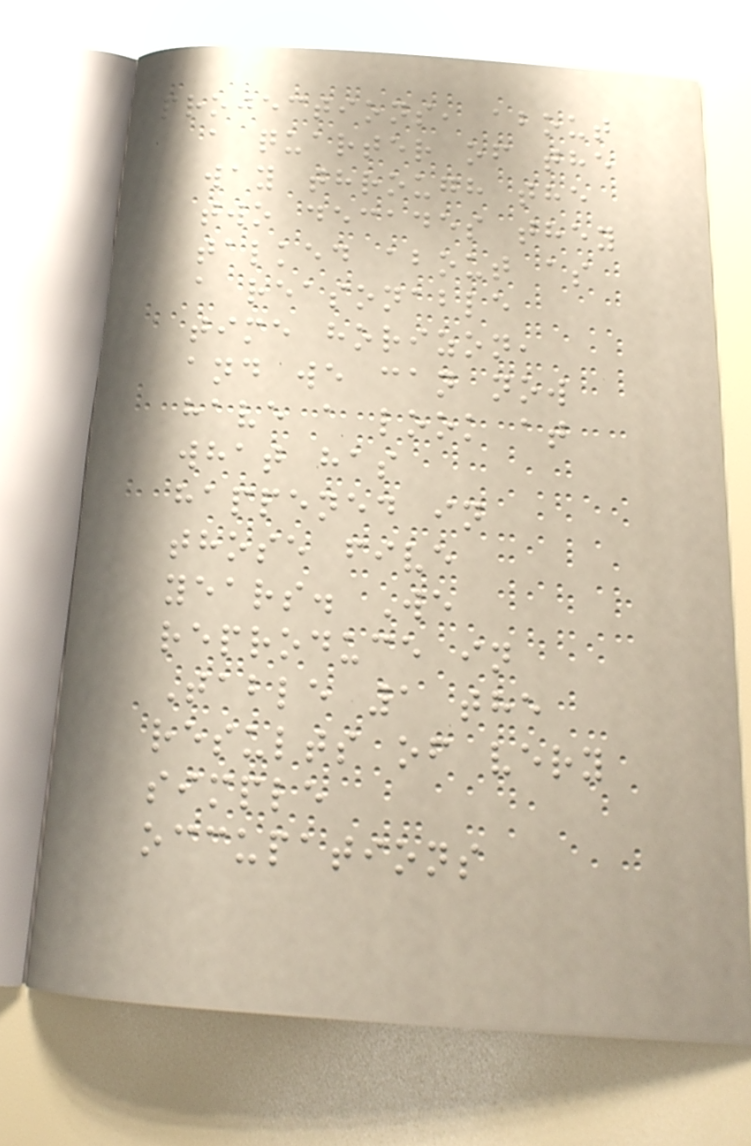projections, about
a quarter of the
way through the
two decades they
talked about as
a reasonable
time horizon,
and we can now
have a look at
what has
happened in
those five
years. We
reproduce in
Table 1 the
results of very
simple
occupations
